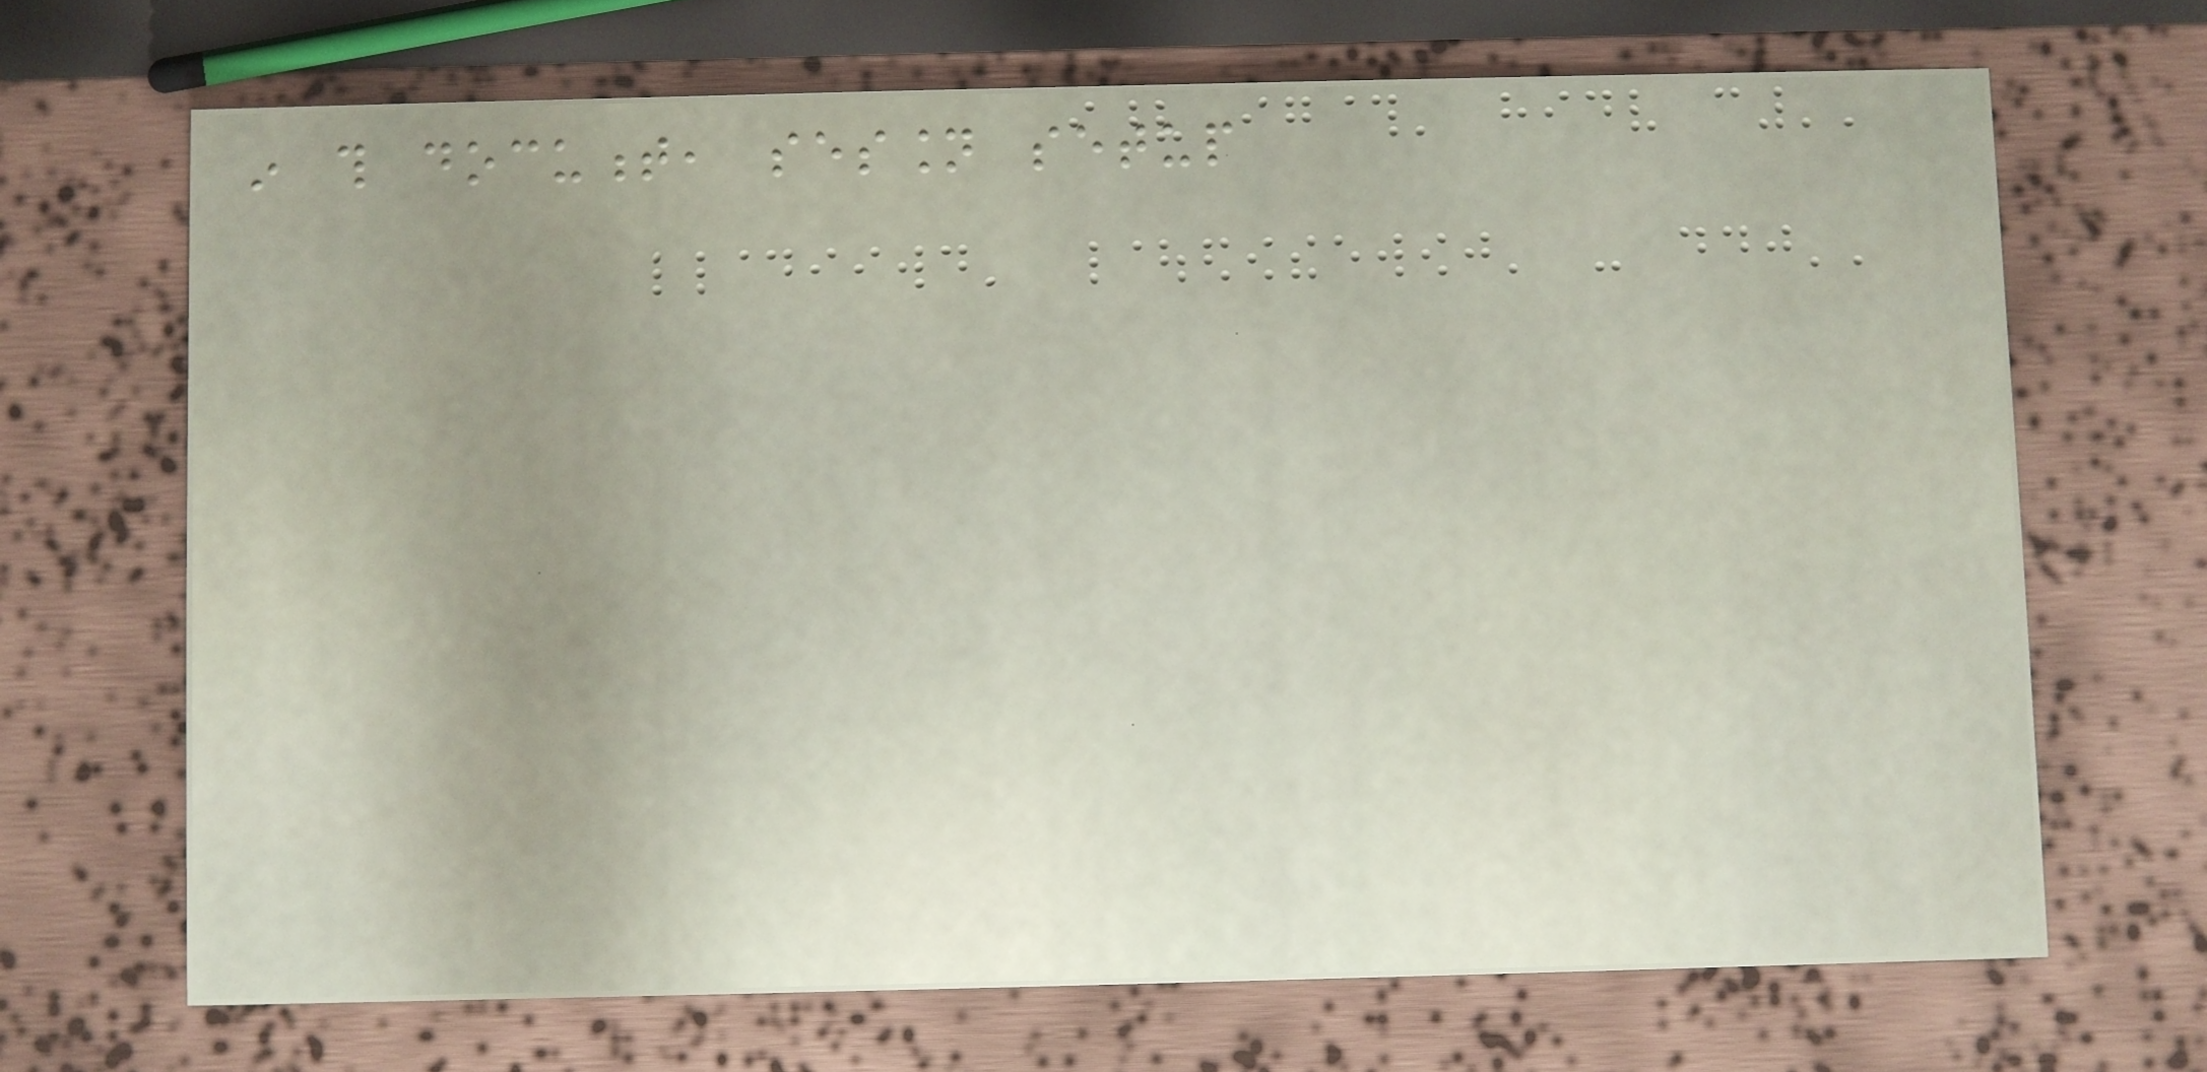in this document, session setup
